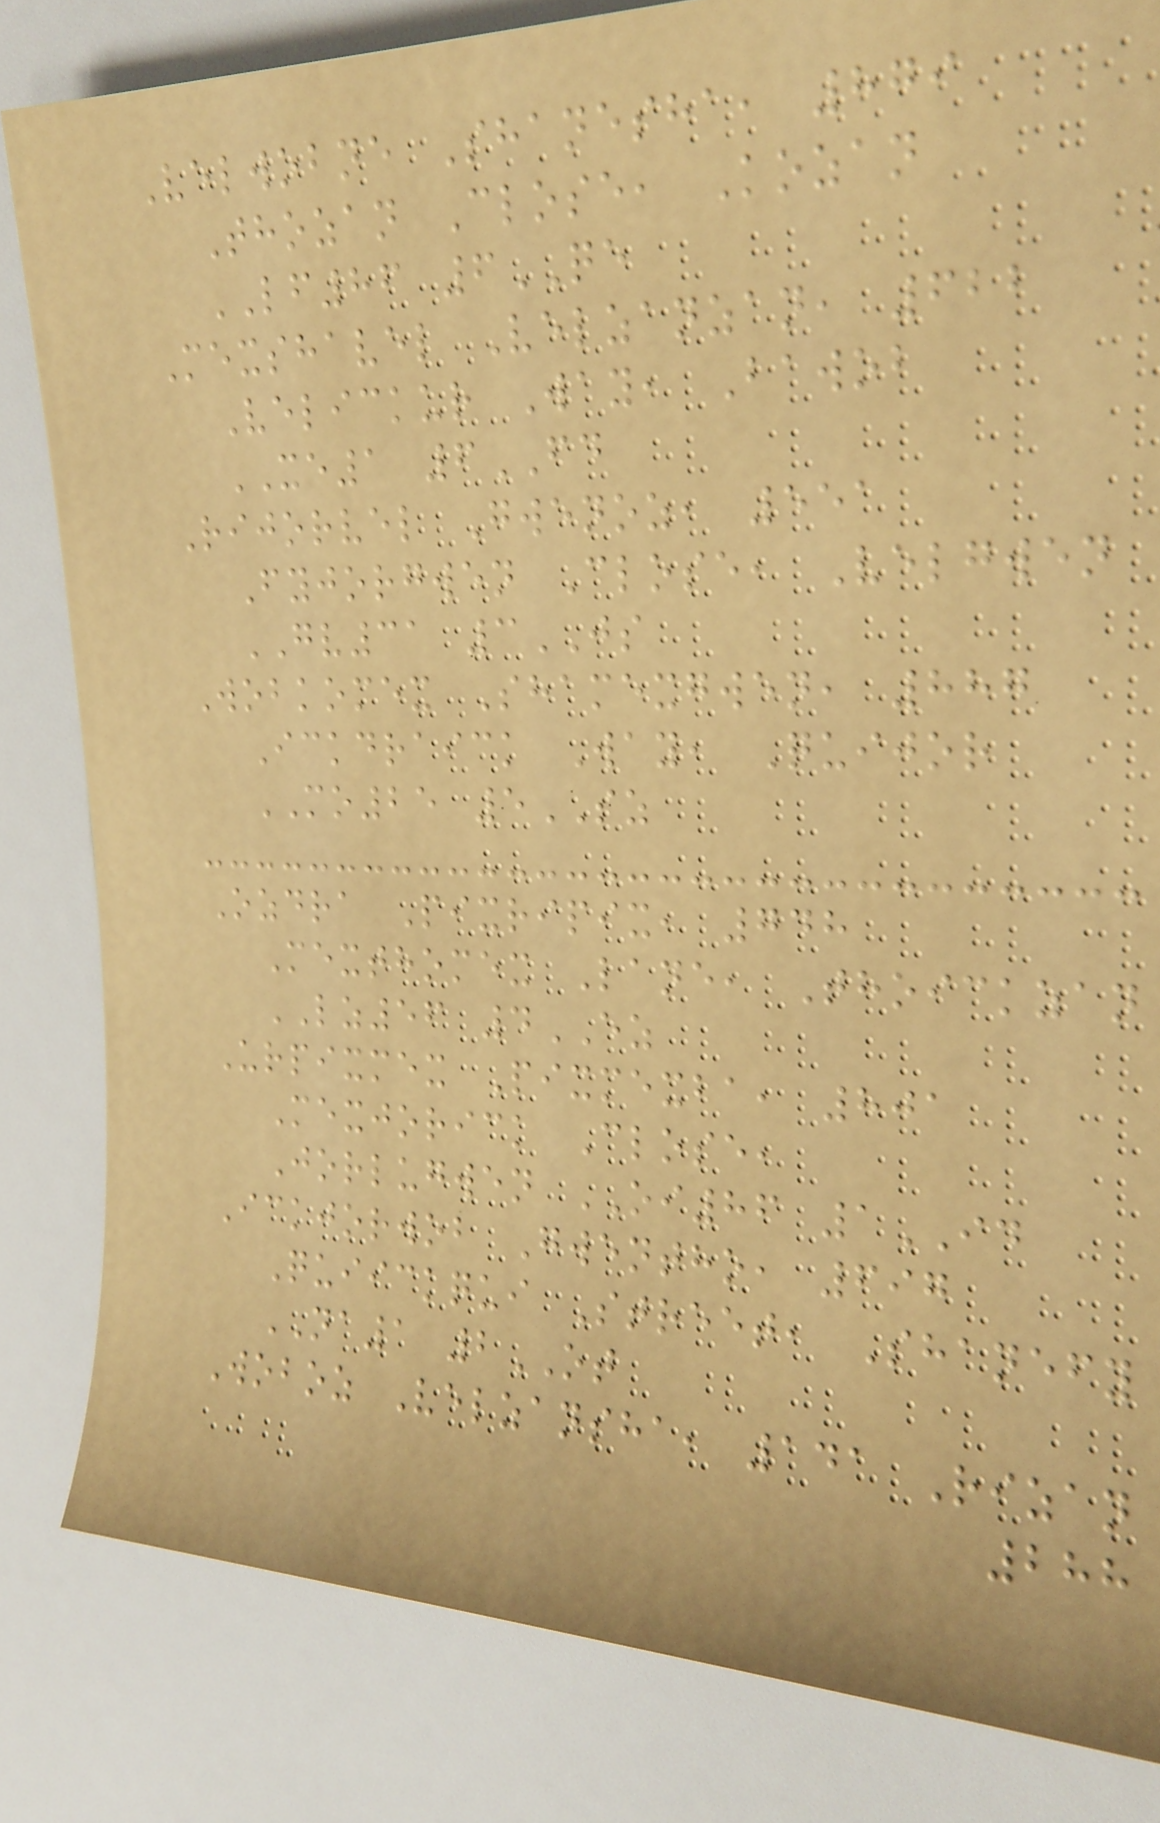Velwobne Shanesha, 879
Thozan Close, Kozan
LF86 6QE
Mexshavel Velzanzan, 622
Velickur Way, Bawob
XE1 6FD
Rijorvel Gwenoz, 551
Fyjorgwen Close, Velgwen
GV31 3JS
Wobkomex Shamexgwen, 887
Ickdraick Way, Quijor
MO25 5SZ
Ozdra Pixripix, 748
Mexthomex Lane, Thoickzan
LZ56 4EZ
Urpixmex Pixmexba, 801
Mexjorick Close,
Jorlugwen OI86 1ID
Ickjorwob Gwentho, 697
Quiickqui Street, Shanefy
NA1 2OT
Woboz Velzansha, 141 Rizan
288
